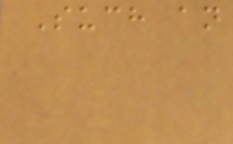Such an
